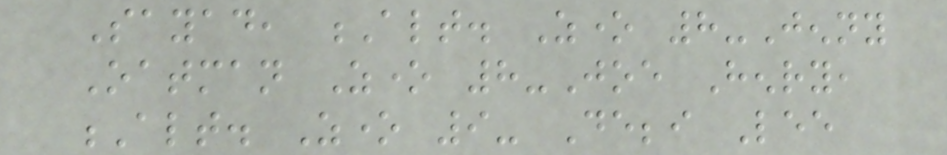Sayad, Alt. Zone 8-Jenny
Oatman Zone 8-Joe Henry,
Alt. Zone 9- Debbi Lee
